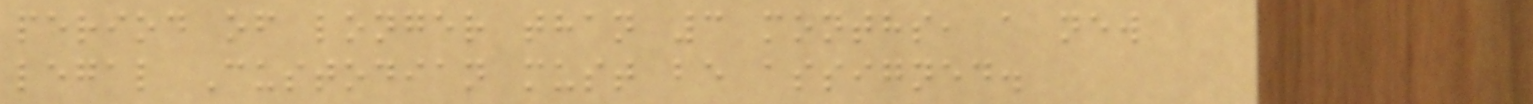period of longer than 3 months, a new
legal Custodian must be assigned.
